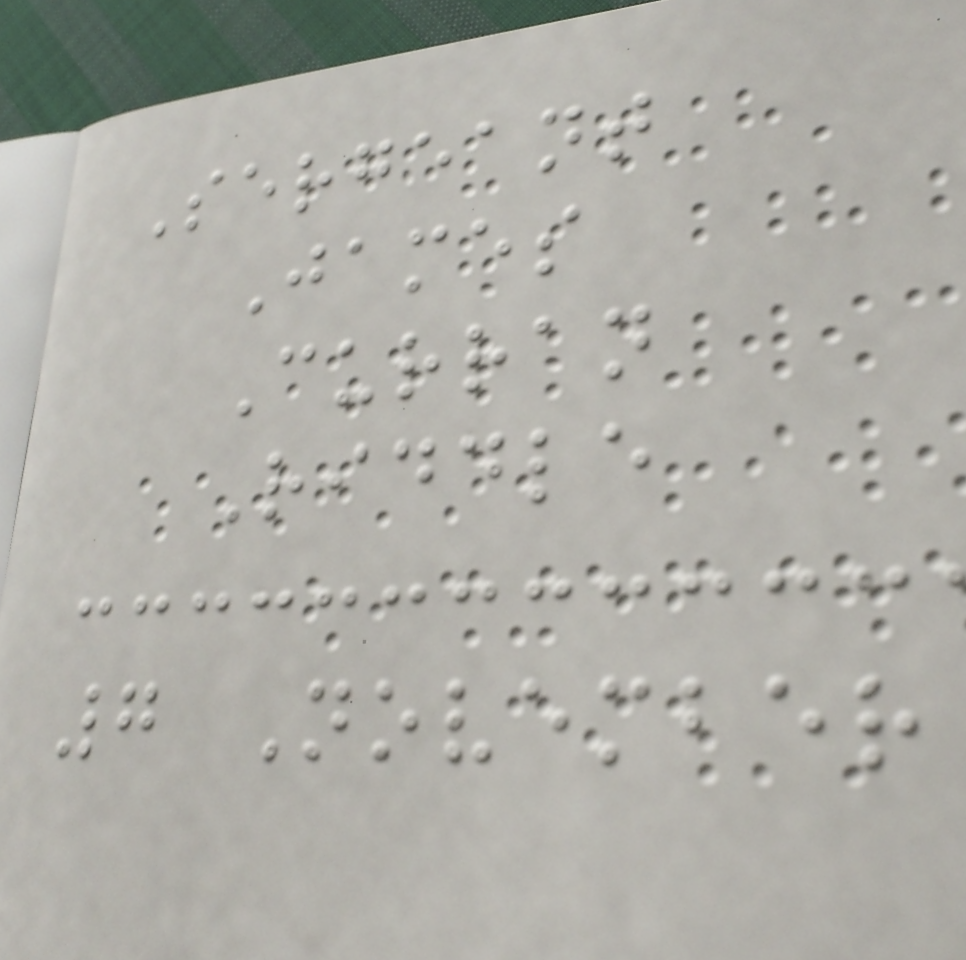Sergeant
James
Curran
Riddle
7 November
